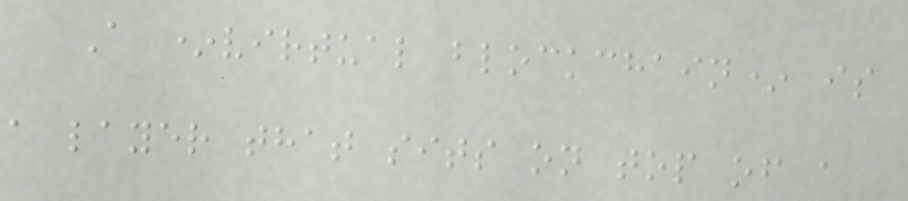A *virtual blockchain* is
a layer that sits on top of a
